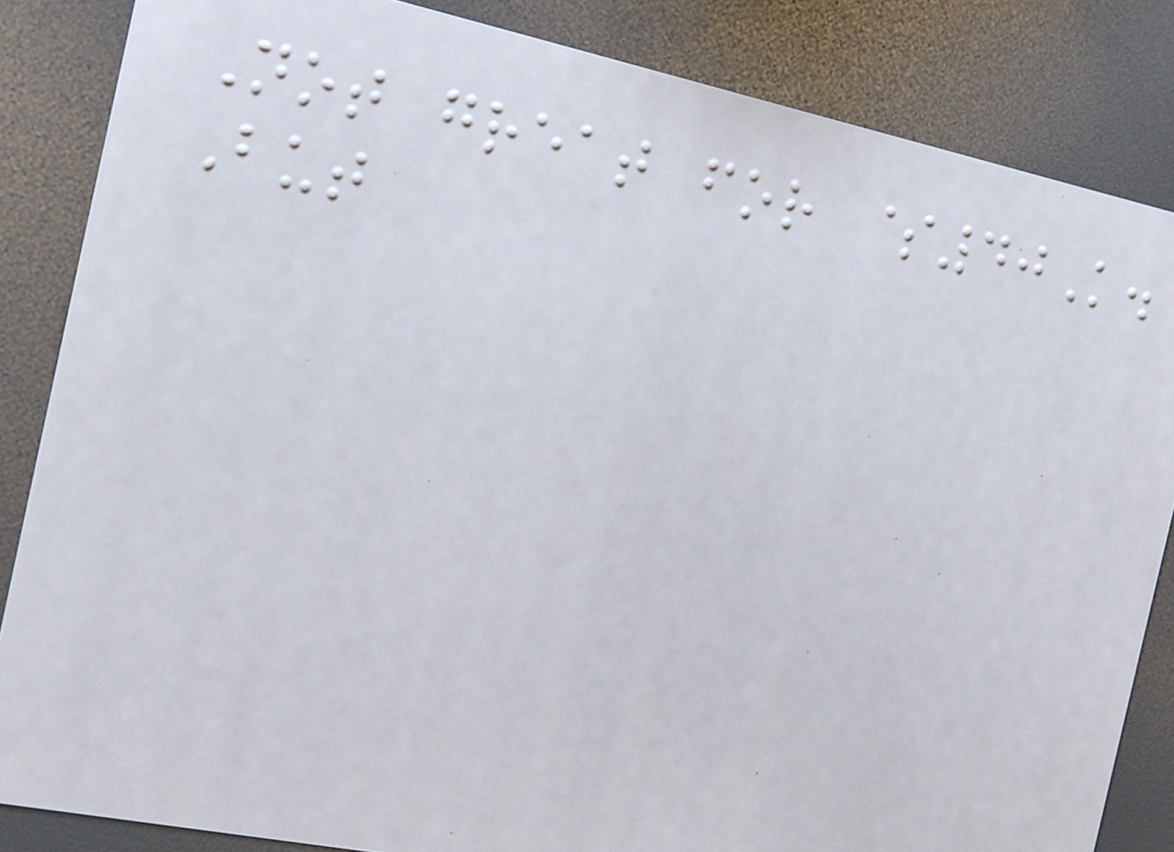Not great for $40K.
But
